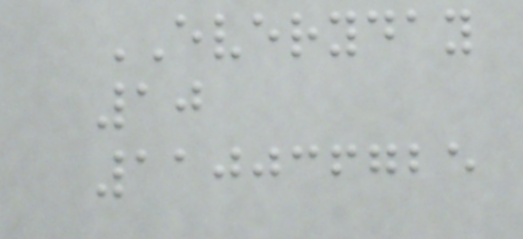EVERYDAY
10
110036725
